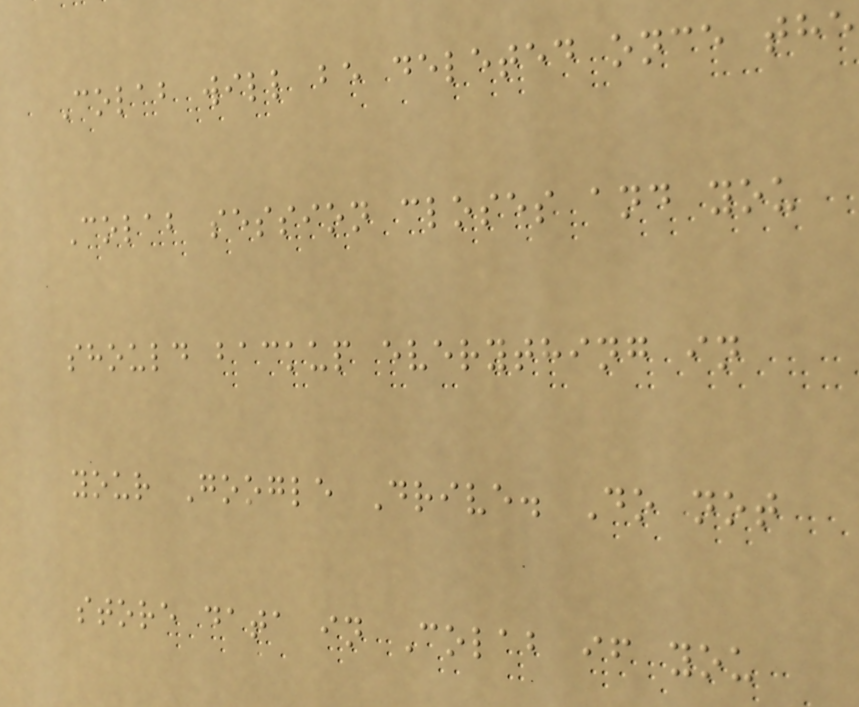Colab will be deleted once the
Colab session closes and you
should backup everything in
your Google Drive. Do not
store data in Colab if you
